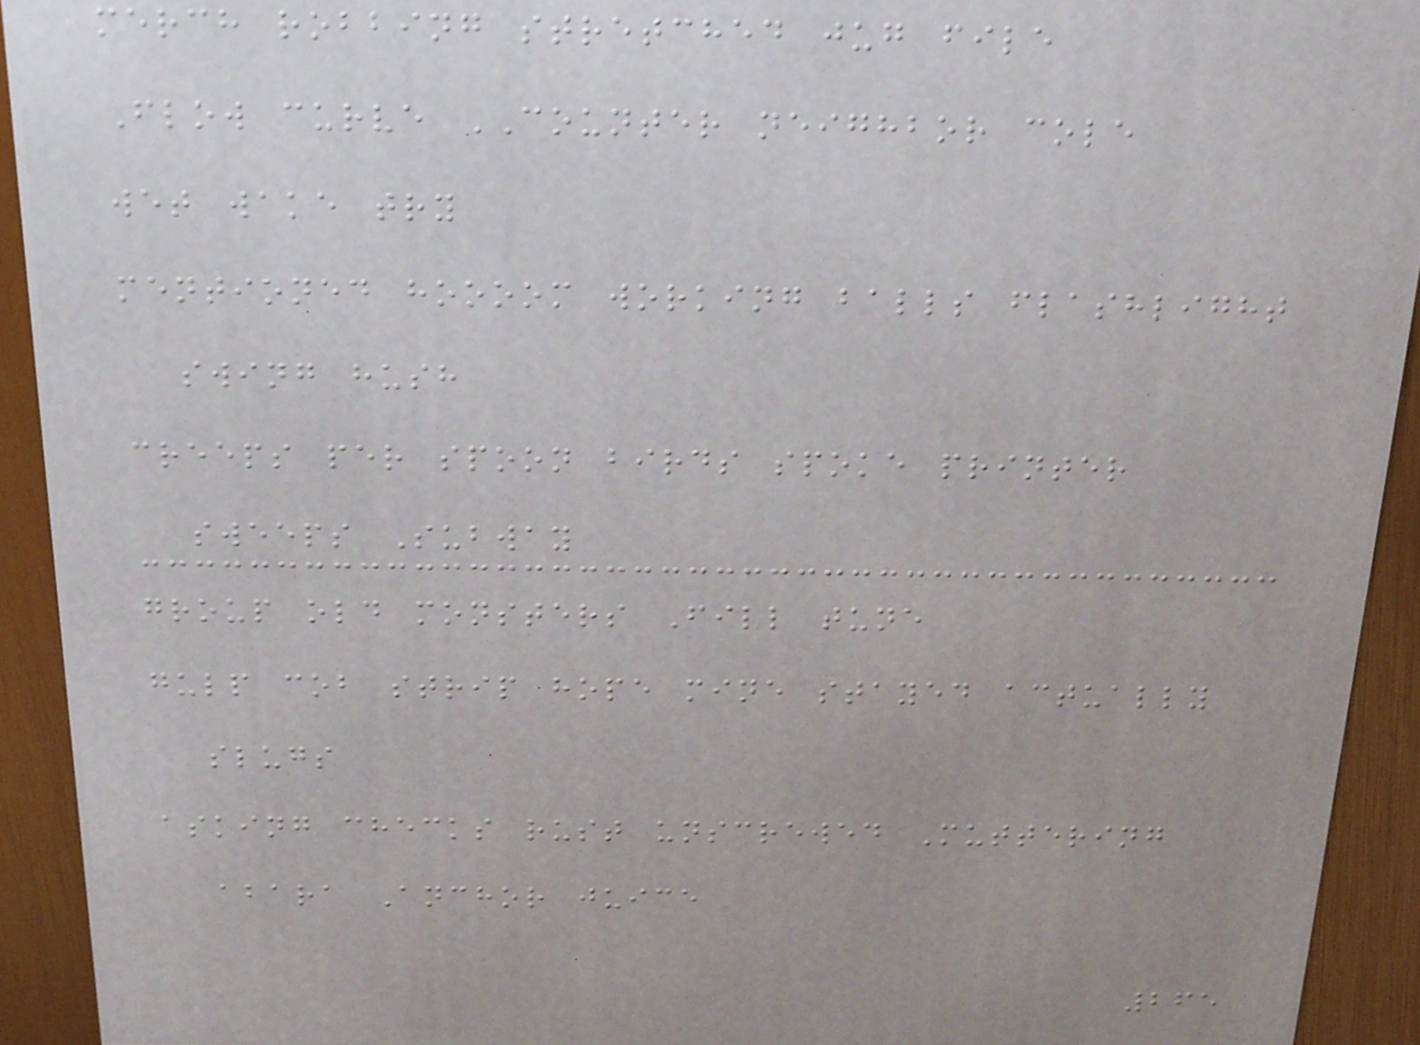merch robbing stretched jug file
Flow curve COUNTER neighbor cole
wet wake try
mentioned hoooom working balls flashlight
swing hush
creeps per spoon birds spoke printer
sweeps Subway
group old monsters Fill tune
gulp cob strip hope mine stayed actually
slugs
asking checks rust unscrewed Muttering
abara Anchor juice
265
